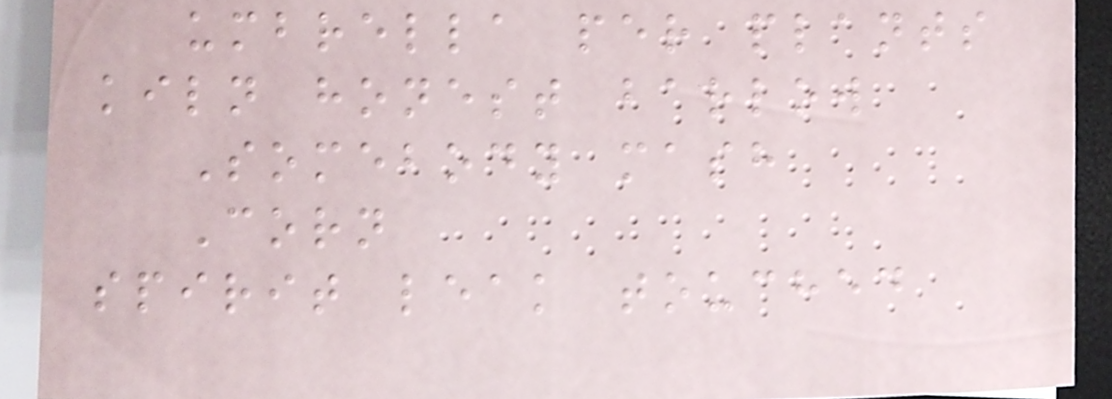umbrella per plants
kiln honest barlow
Somebody mash
Corn
spirit leak touched
